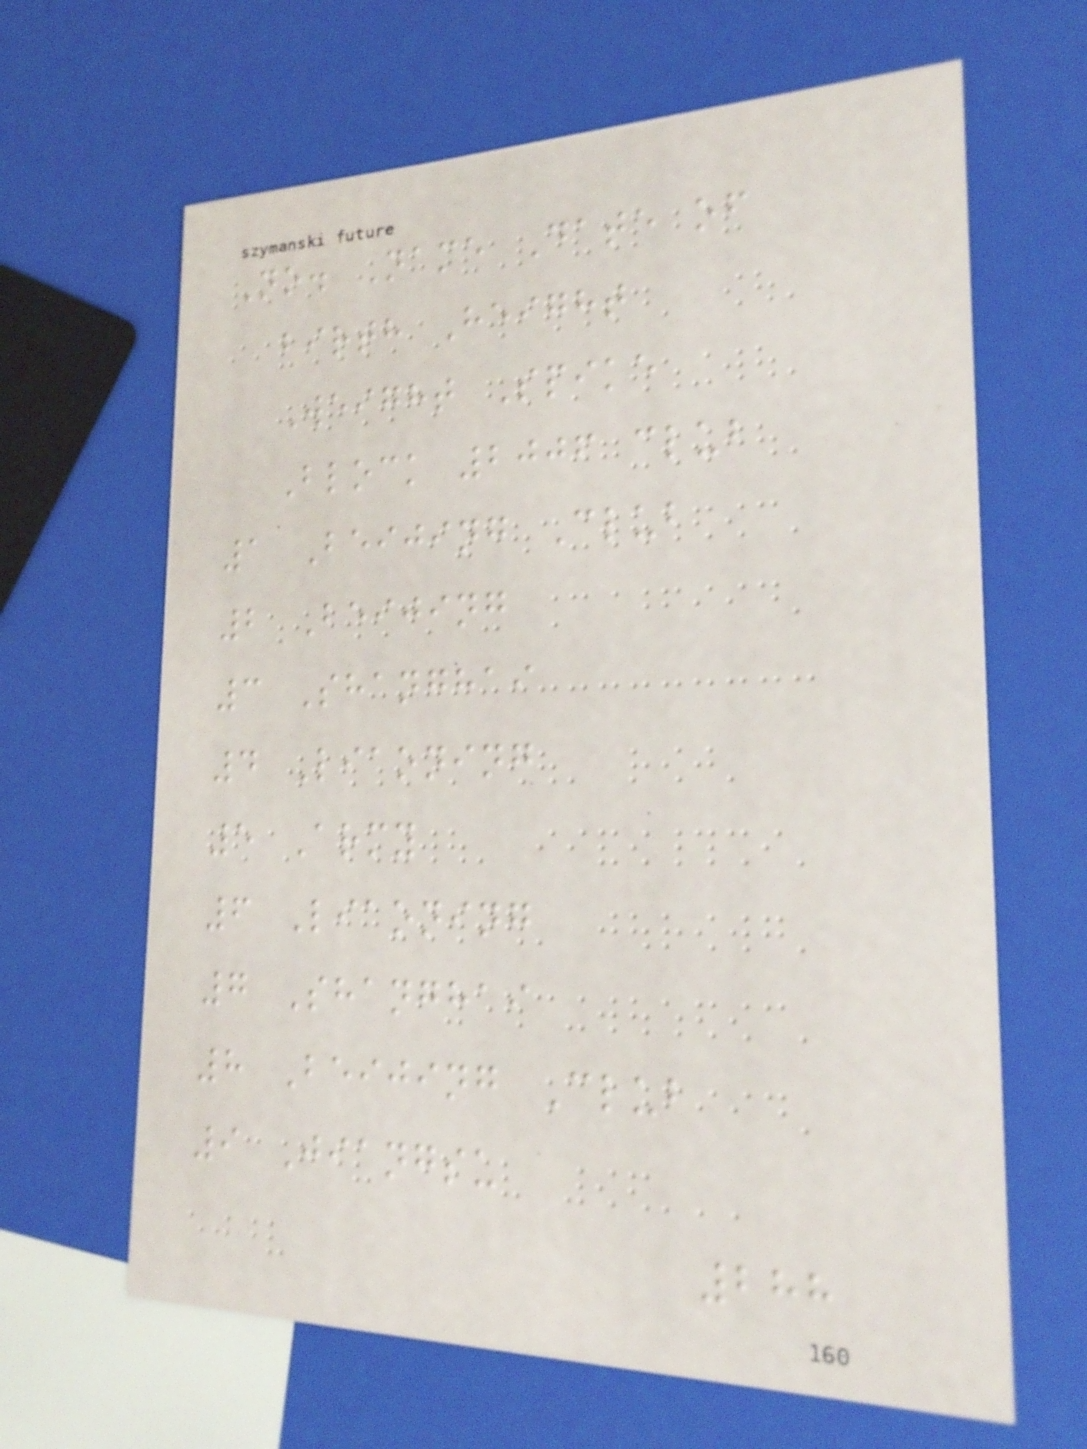No. Name Date of
birth Height
Weight Spike
Block 2006 club
1 Beijing Club
2 Beijing
3 Shanghai
4 Liaoning
5 Army
6 Liaoning
7 Shanghai
8 Beijing Club
9 Jiangsu
288
